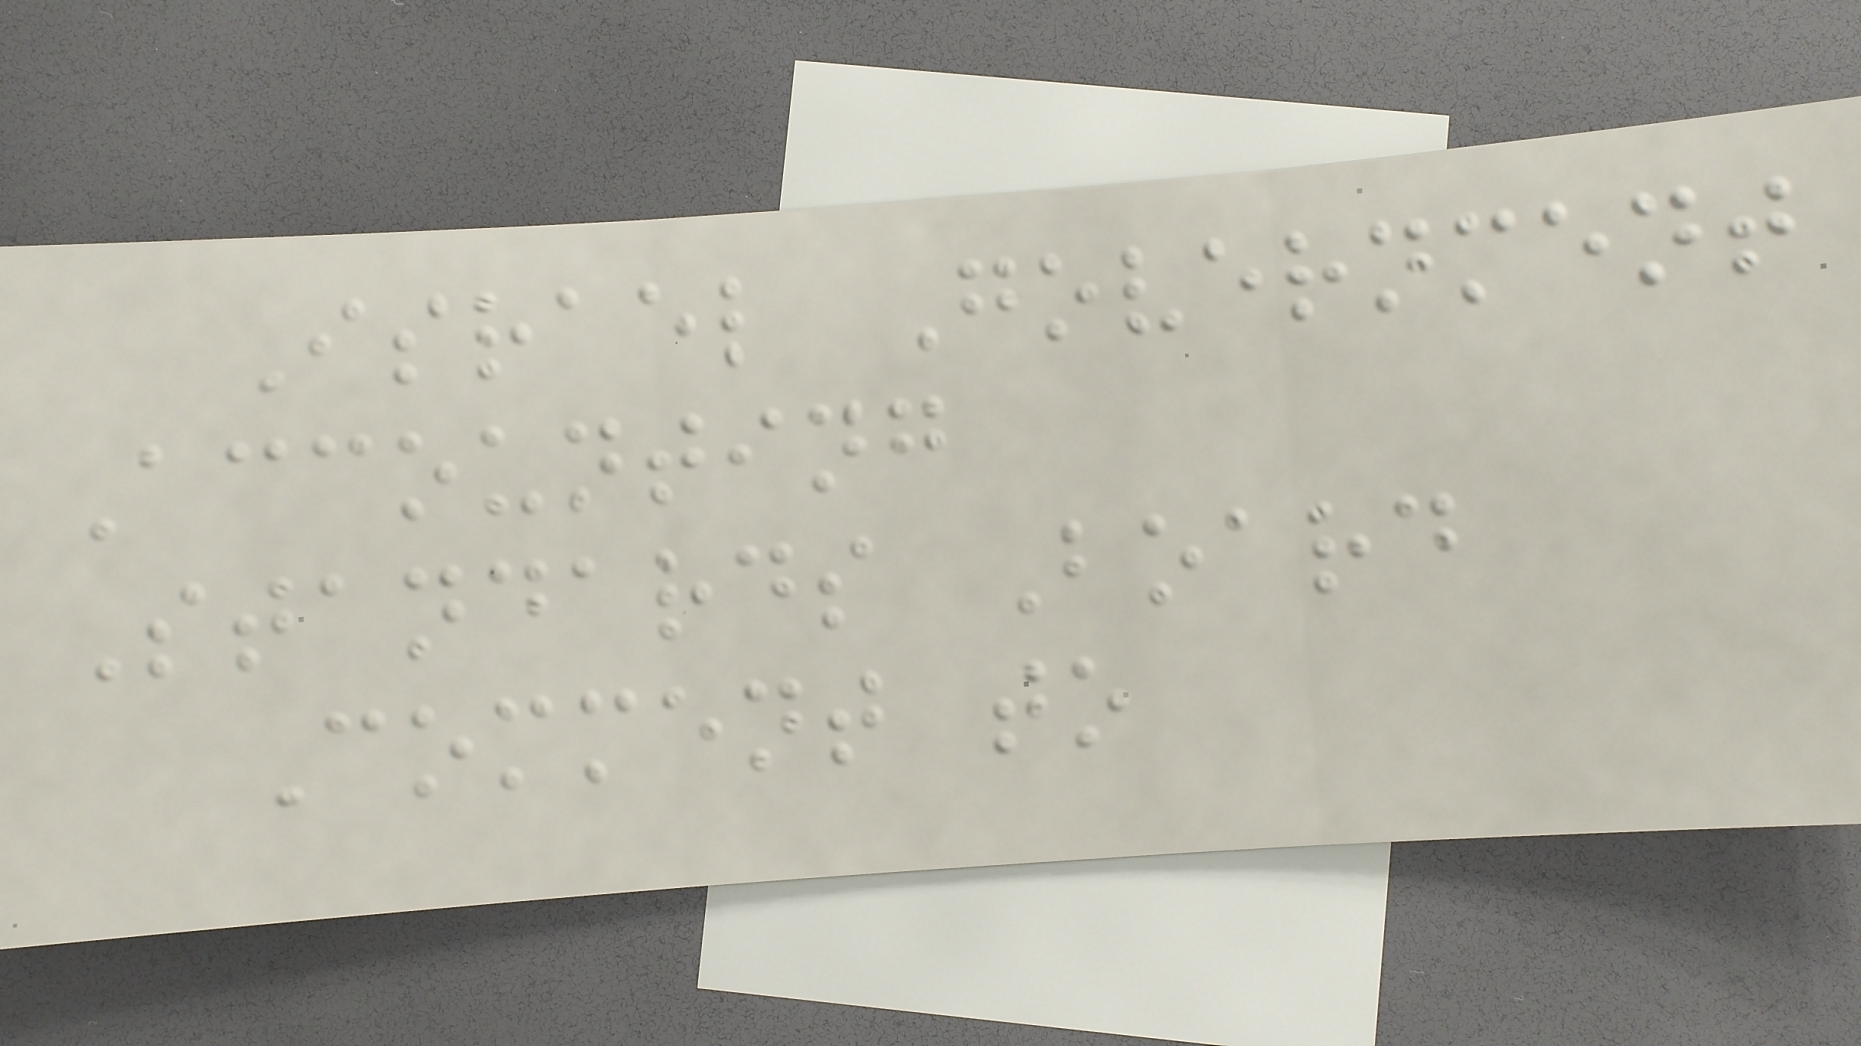Israel Government
Accounting
Standards Board
Comment to
